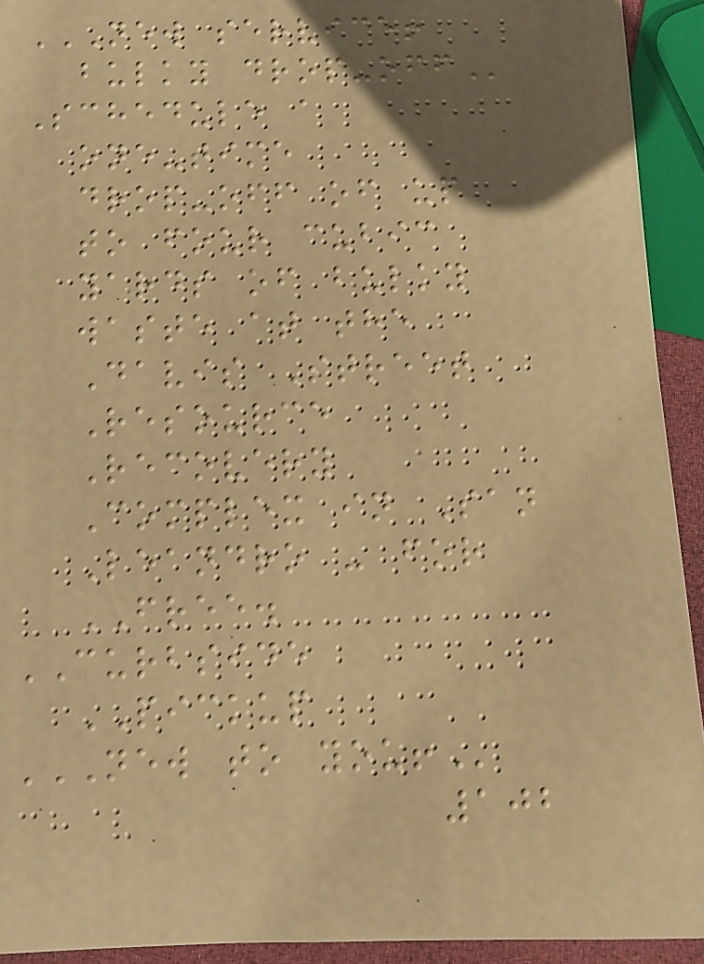NEW SERVICE!
BULKY DROP-OFF
Schedule a
one-time
drop-off of up
to four cubic
yards of bulky
waste at the
Davis Street
Resource
Recovery
Complex in San
Leandro - for
FREE.
CURBSIDE
PICKUP
NEW TO YOU!
102
